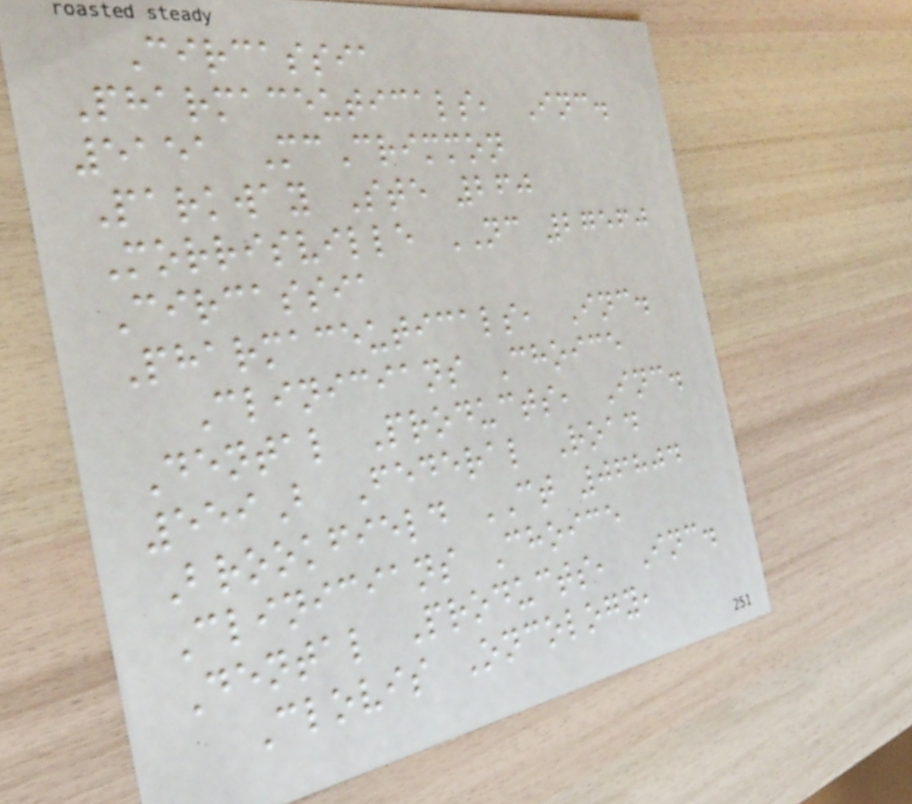Circassia
Pharmaceuticals, Inc.
5151 McCrimmon
Parkway Ste 260
Morrisville NC 27560
Circassia
Pharmaceuticals, Inc.
Clinicians Choice
Dental Products, Inc.
559B Federal Road
Brookfield CT 06804
Clinicians Choice
Dental Products, Inc.
Clovis Oncology,
